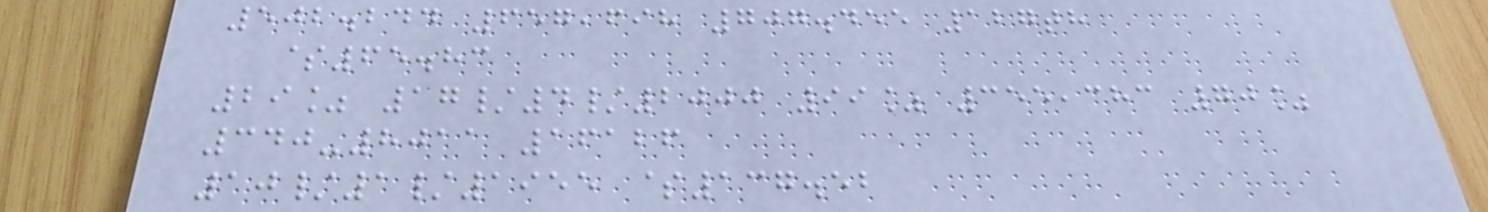502.244 657,698 707.455 127th
$65.83
29% 17/4/2000 99% 355,383 70%
340-8011 16126
10/1/1955 $137.52
